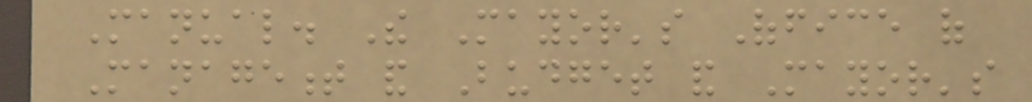Manual. The Mayor's Office of
Management and Budget and Mayor's
